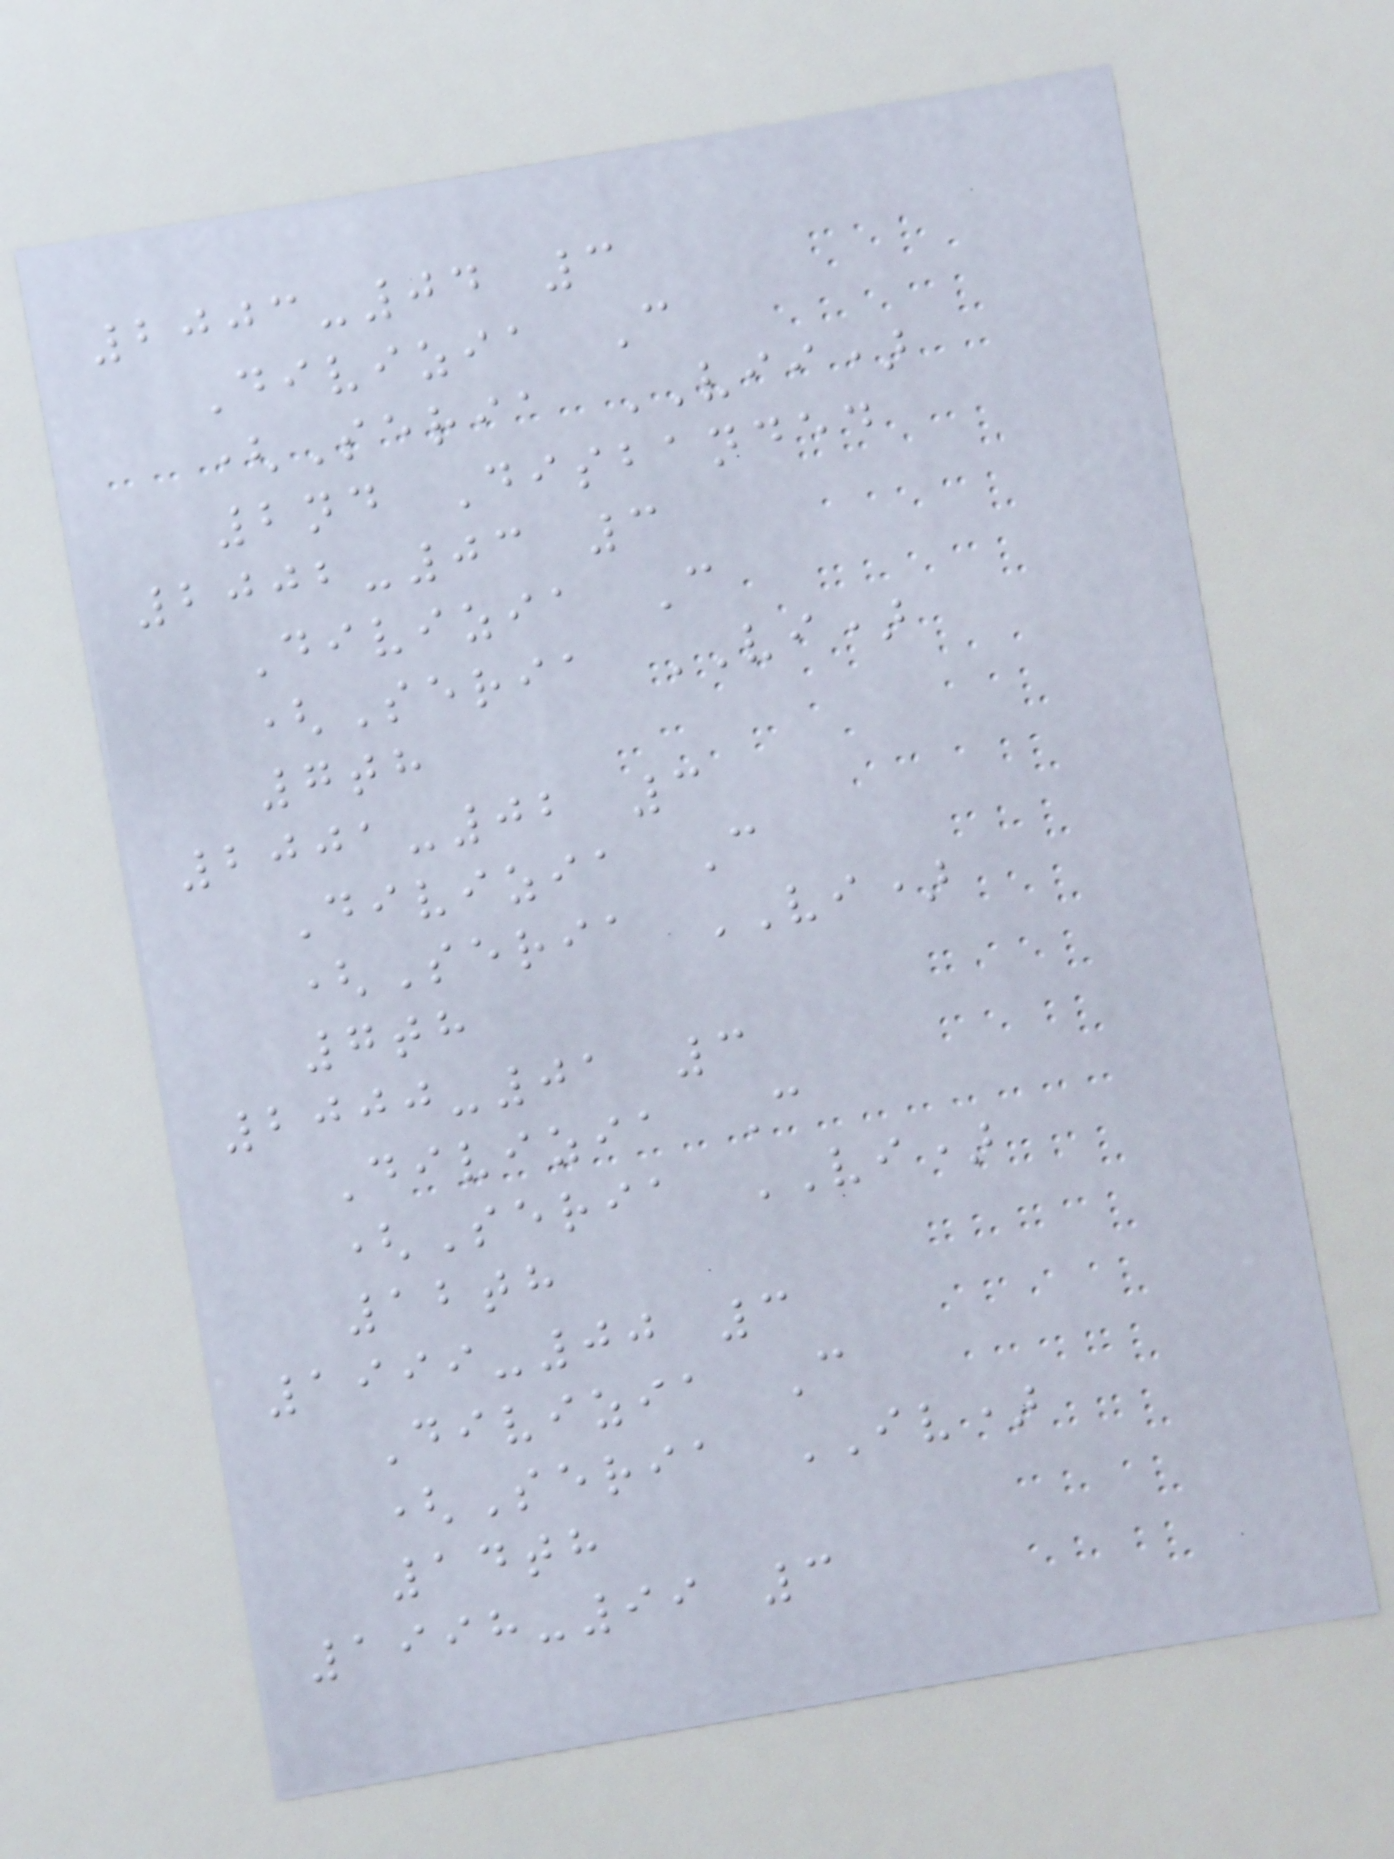2003-04 3
Divizia C
(Seria VII)
2nd Disbanded
2002-03 3
Divizia C
(Seria VI)
7th
2001-02 3
Divizia C
(Seria VI)
7th
2000-01 3
Divizia C
(Seria VI)
12th
1999-00 3
Divizia C
(Seria IV)
14th
1998-99 3
